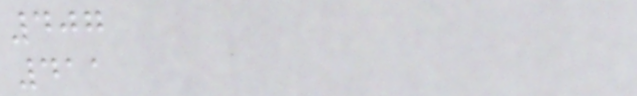407
411
